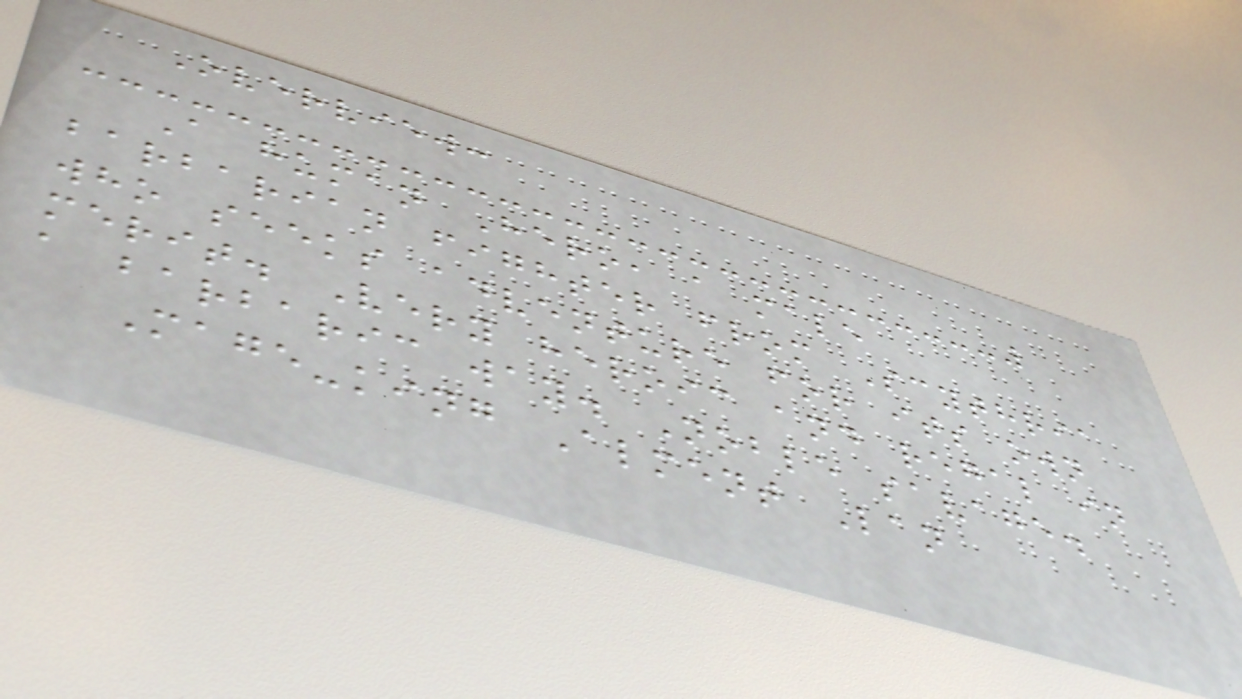Overview:
A human Hero, a male
barbarian fighter from Scythria
who seeks adventure for its own
merit. Very heroic and regal in
a barbaric way. Noble savage.
Mage-king Alment Lan
